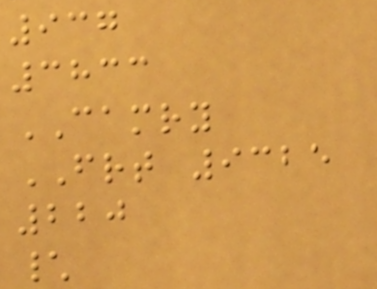937
3833
CAMRY
FRT 9325
220
\
